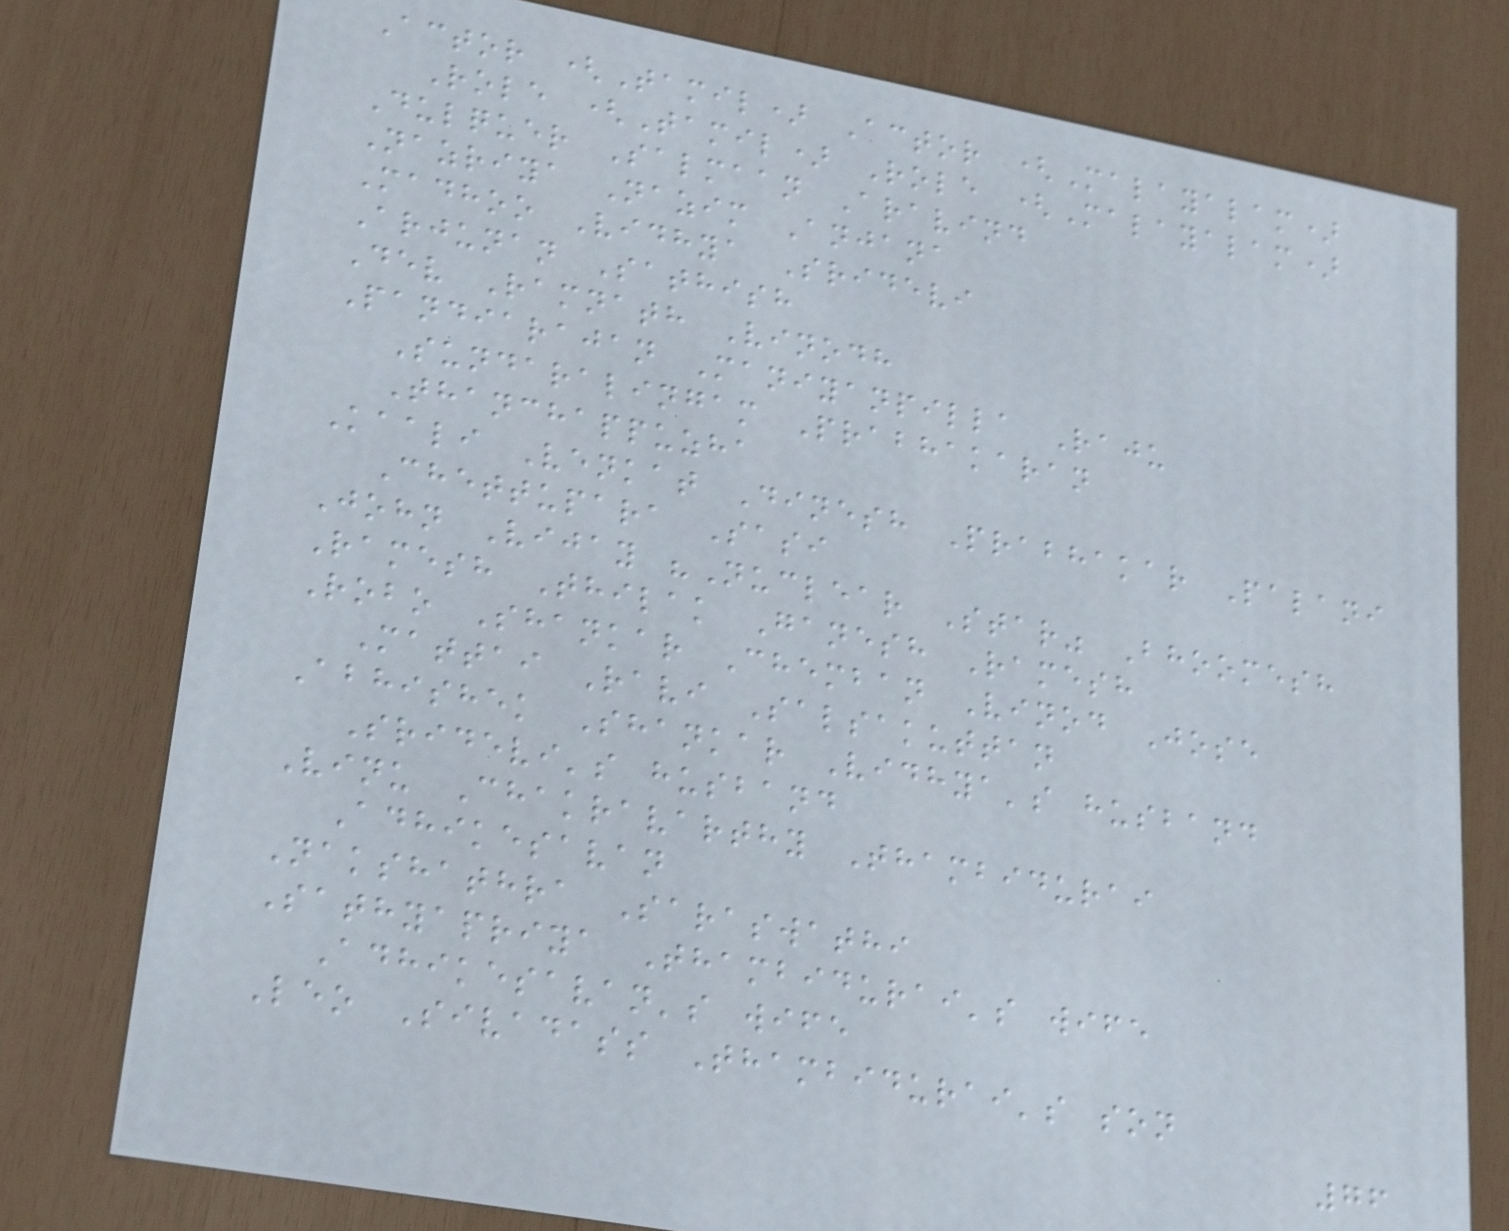Actor (Tamil) Actor (Malayalam)
Role (Tamil) Role (Malayalam)
Dulquer Salmaan Aravind
Nazriya Nazim Anjana
Madhoo Vidhya Sridevi
Arjunan Sathish
Dev Ramnath Vinodh
Pandiarajan Maniyanpilla Raju
Sundaralingam Prabhakaran
Thanchappuzha
Kaali Venkat Dinesh Prabhakar Palani
Chettupara Sasi
John Vijay "Nuclear Star" Bhoomesh
Ramesh Thilak Ganesh Ramesh
Robo Shankar Chemban Vinod Jose
Mattai Ravi Salsakuttan
Abhishek Shankar Vidhya's husband
Sridevi's husband
Vinu Chakravarthy Thambidurai
Adhikesavan
Nakshathra Saraswathi
Sathyapriya Thambidurai's wife
Adhikesavan's wife
Leo Sivadass Thambidurai's son
76
